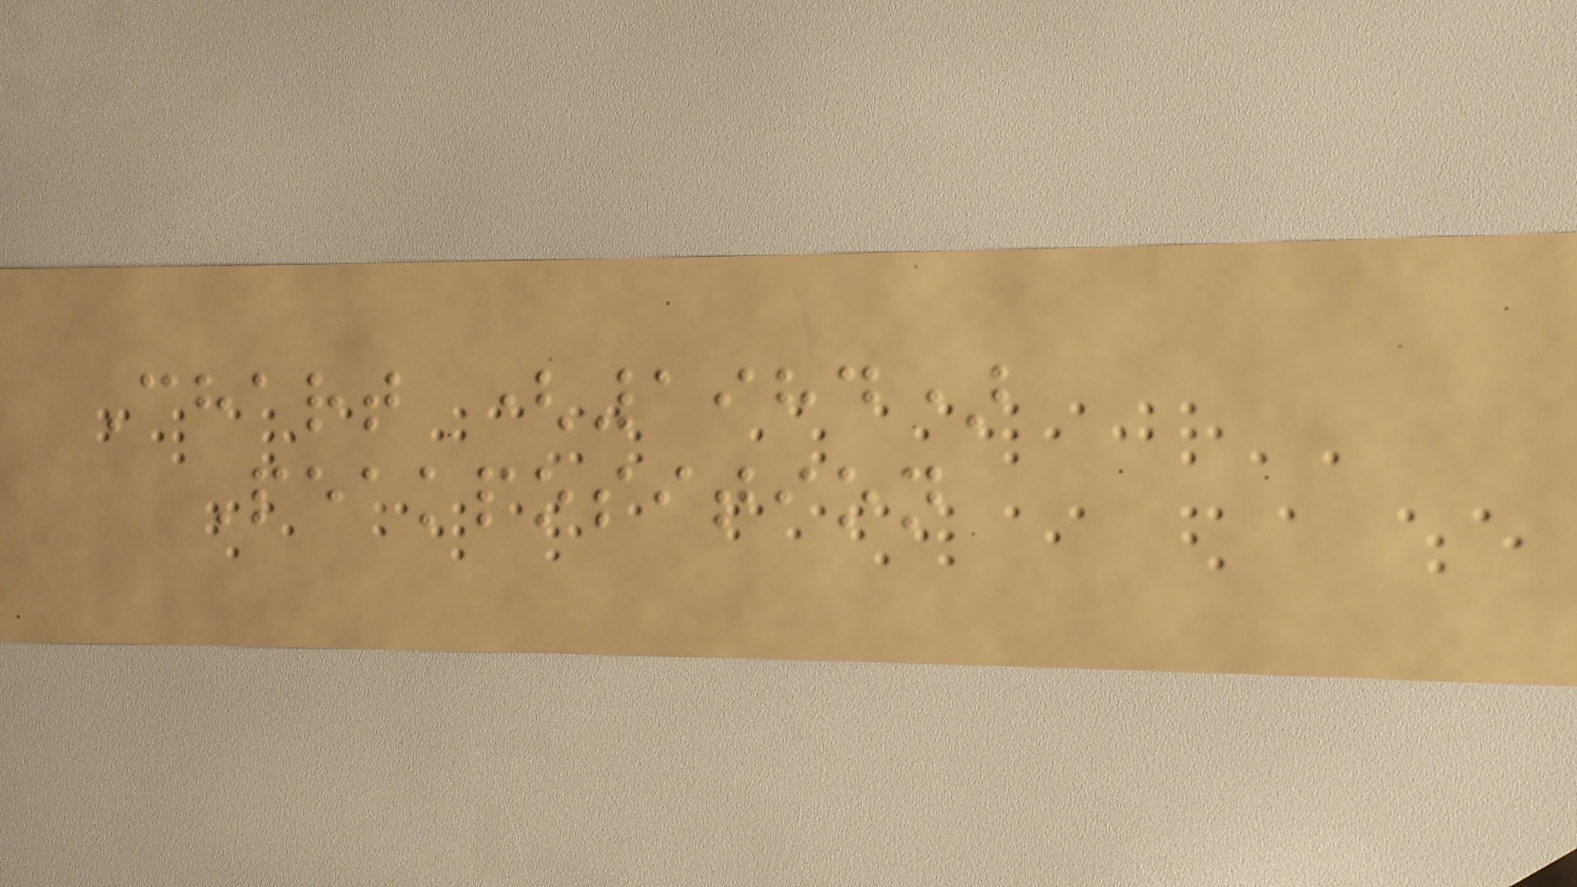Chart (1984)
Peakposition
